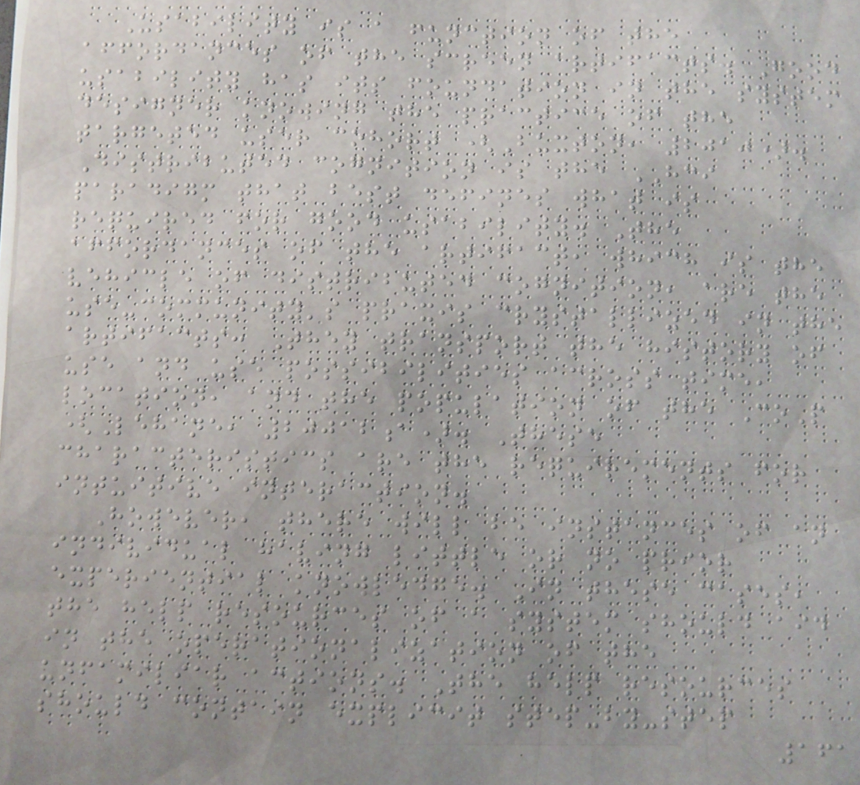Usability is a function of the
affordances of the screen artifacts. Good
usability has its foundation in the system
designer knowing the practice of the
targeted user cohort (Buxton, 2010).
Distributed cognition is the HCI
paradigm that best defines what is
required for good usability. The
affordances of the artifact, which is the
vehicle of distributed cognition, are the
use-community's praxis crystallized in the
artifacts: They transport the history of
use and use possibilities across time,
location, and the population of the CoP
(Lehane, 20012a). These
characteristics are the requirements for
intuitive interaction.
However, there will be instances of an
individual having little or no prior
experiential knowledge. In these cases,
the help resources of a system should aid
in the operationalization of the
unfamiliar actions. The help resources
should contain explicit step-by-step
161
